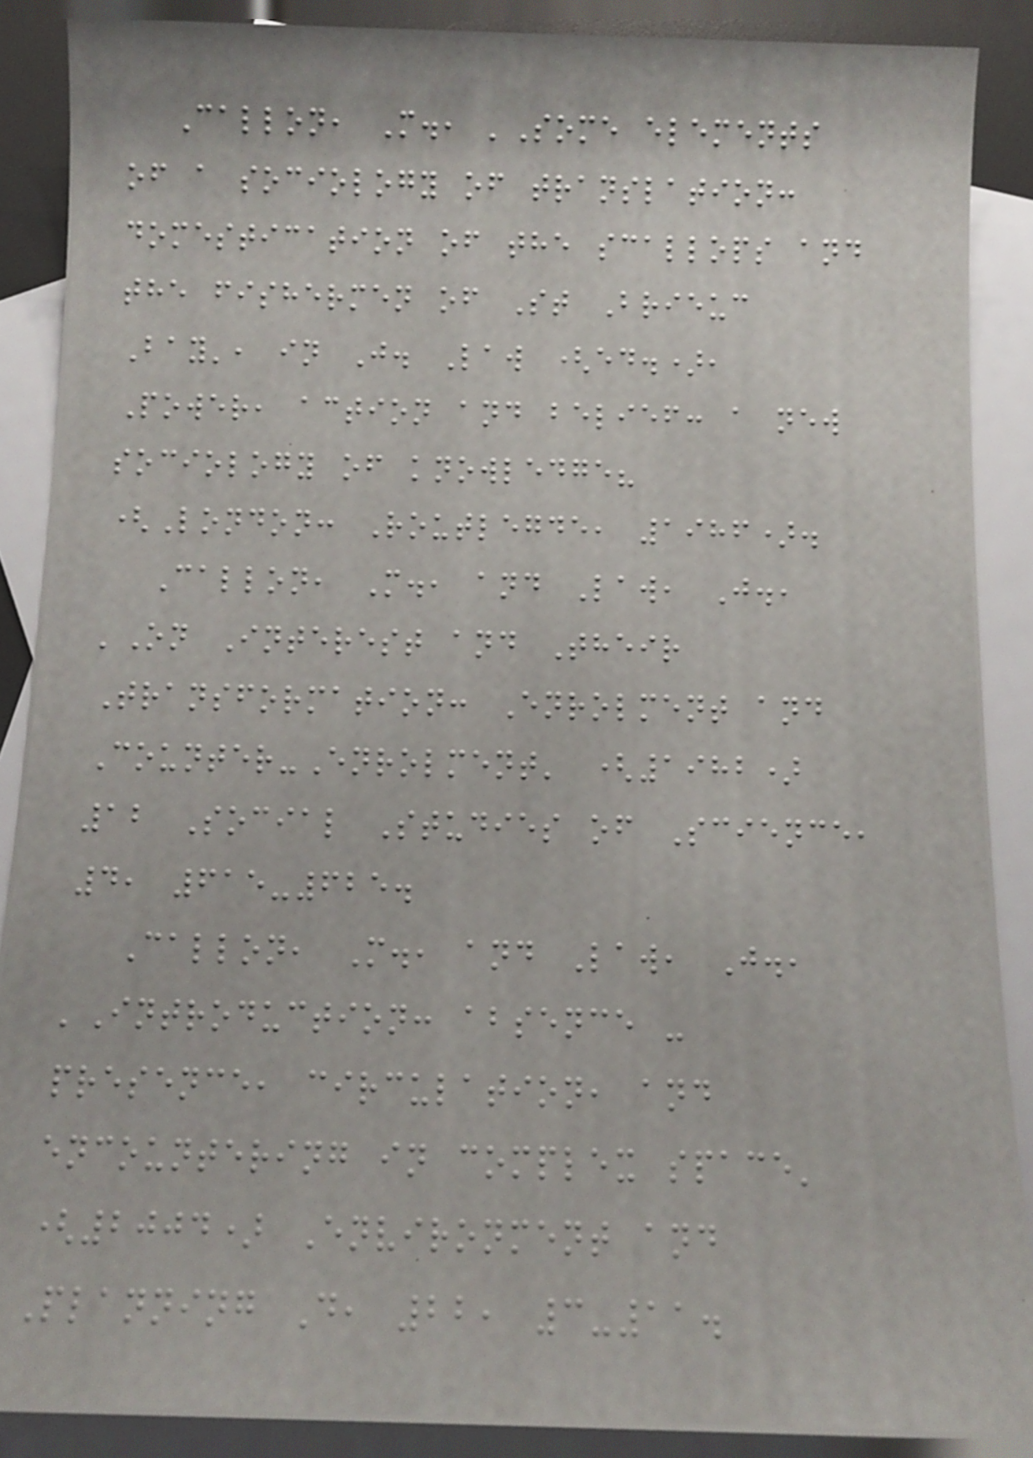Callon, M., 'Some elements
of a sociology of translation:
domestication of the scallops and
the fishermen of St Brieuc
Bay', in J. Law (ed.),
Power, action and belief: a new
sociology of knowledge?
(London: Routlegde, 1986).
Callon, M., and Law, J.,
'On Interest and Their
Transformation: Enrolment and
Counter-Enrolment' (1982)
12 Social Studies of Science,
4, 615-625.
Callon, M., and Law, J.,
'Introduction: absence -
presence, circulation, and
encountering in complex space'
(2004) Environment and
Planning D, 22, 3-11.
